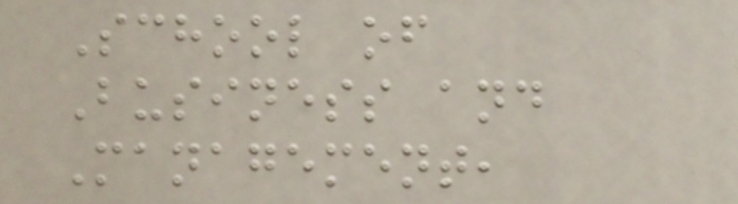School of
Business and
Management,
